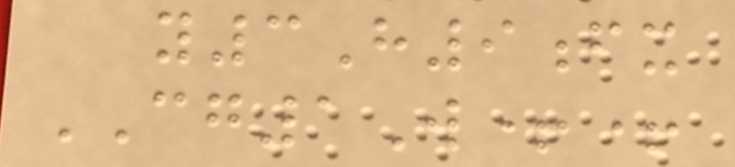y3H9fx
CG1W++
